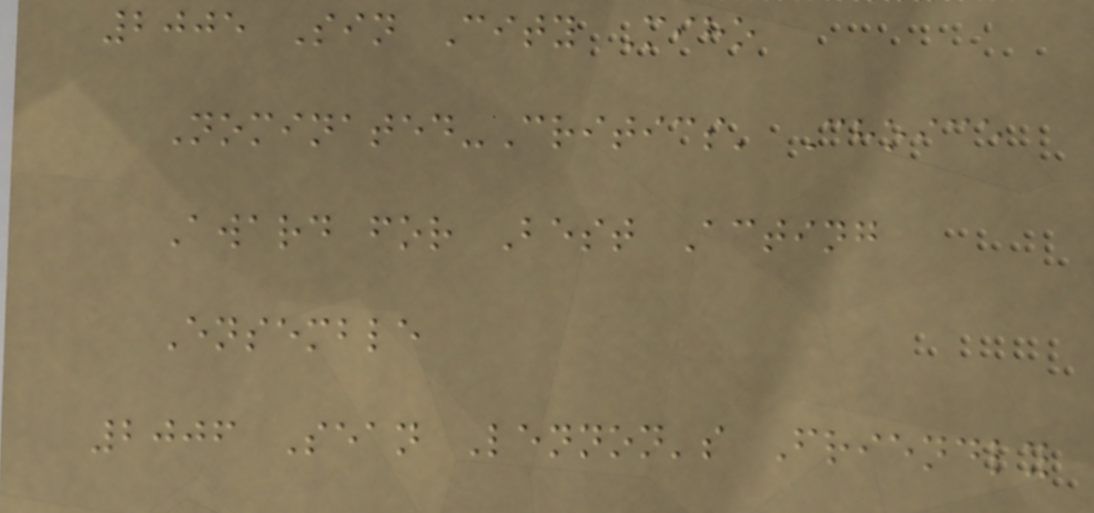2005 Sin City Miho
Nominated-Critics' Choice
Award for Best Acting
Ensemble
2006 Sean Lennon's Friendly
